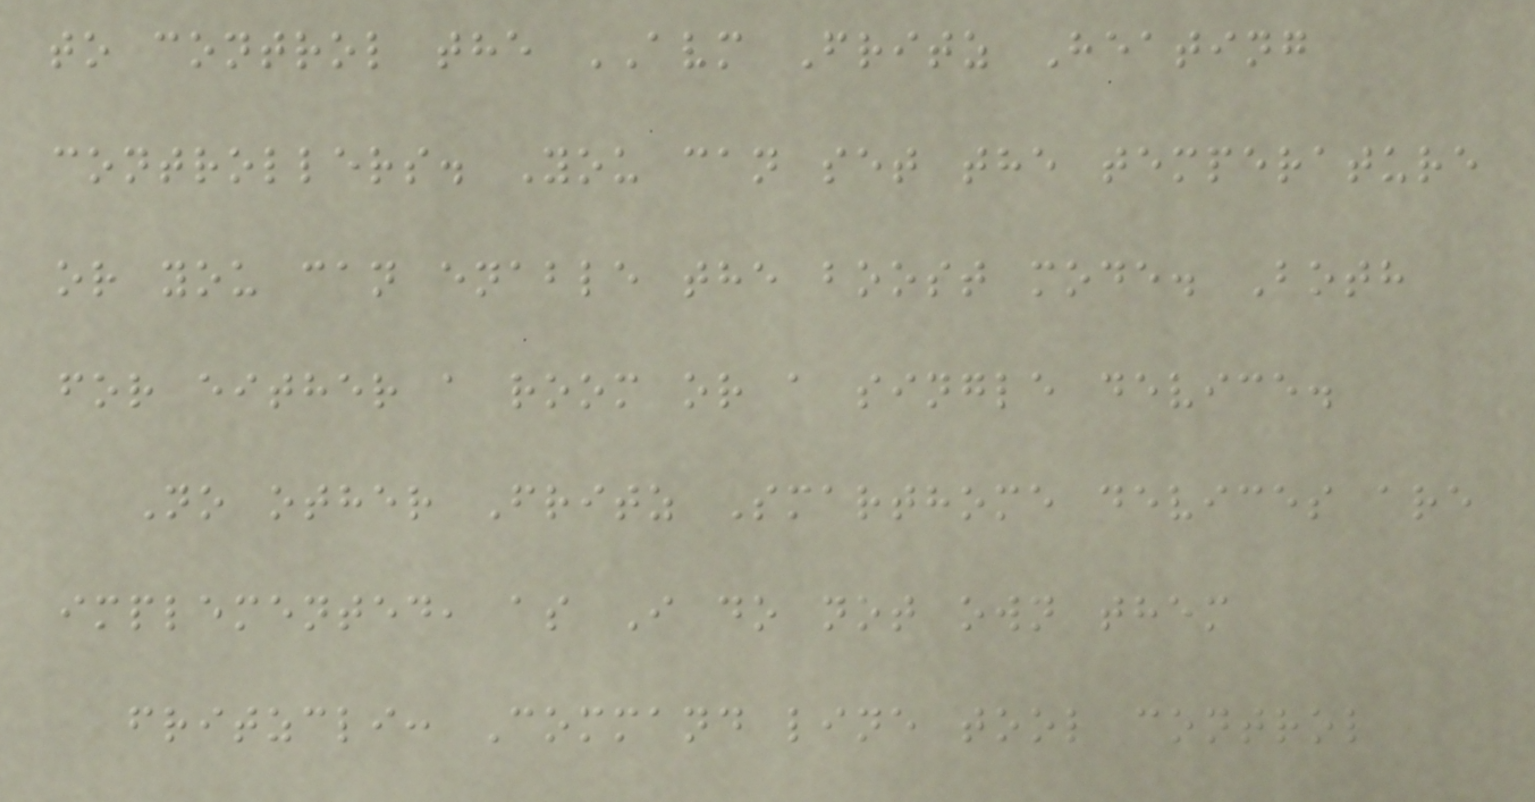to control the AVM Fritz Heating
controllers. You can set the temperature
or you can enable the boost mode. Both
for either a room or a single device.
No other Fritz Smarthome devices are
implemented, as I do not own them
fritzcli: Command line tool control
